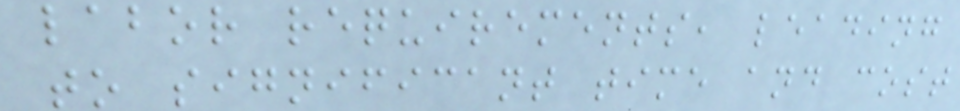labor requirements, leading
to significant time and cost
